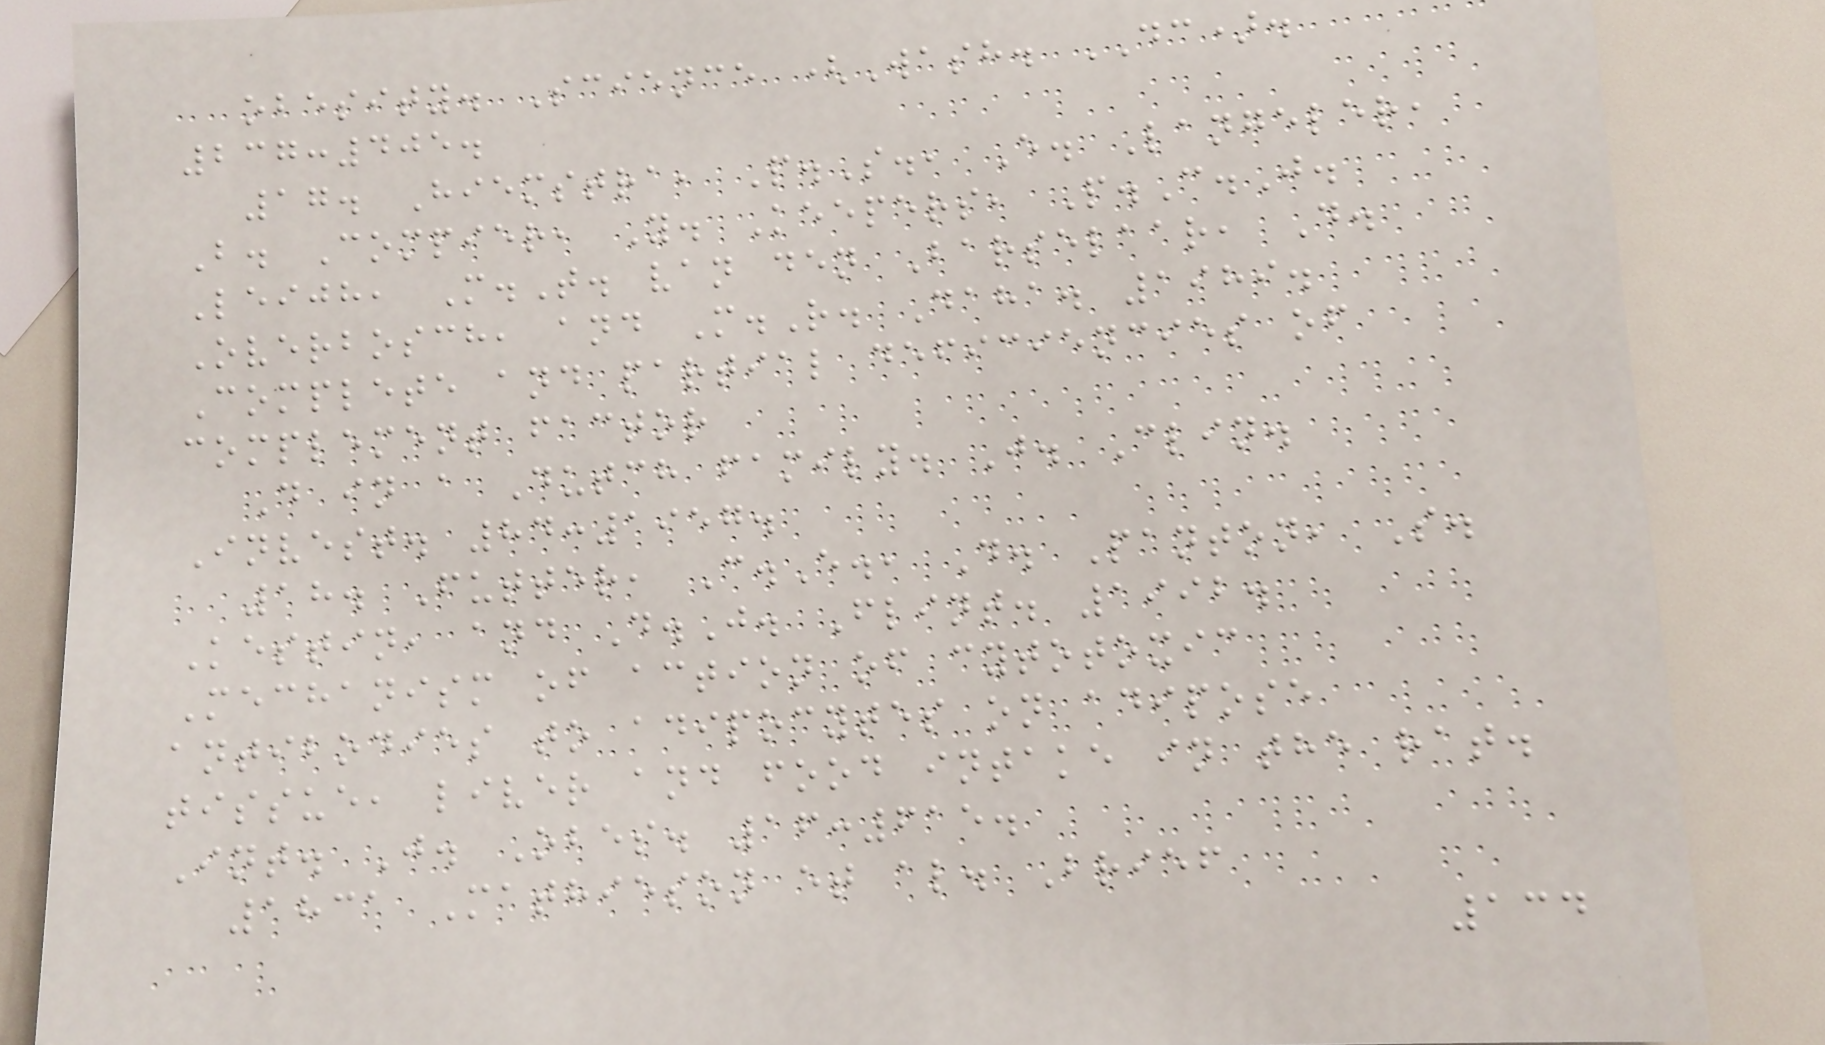obesity. Science (Wash. DC).
237:405.
17. Hiemstra, P.S., E. Langeler,
B. Compier, Y. Keepers, P.C.J.
Leijh, M.T. van den Barselaar, D.
Overbosch, and M.R. Daha. 1989.
Complete and partial deficiencies of
complement factor
D in a Dutch family. J. Clin.
Invest. 84:1957.
18. Futter, C.E., D. Panton, S.
Kestin, and D.J. Flint. 1992.
Mechanism of action of cytotoxic
antibodies to adipocytes on adipose
tissue, liver and food intake in the rat.
Int. J. Obes. 16:615.
1831 Mathieson et al. Brief
134
